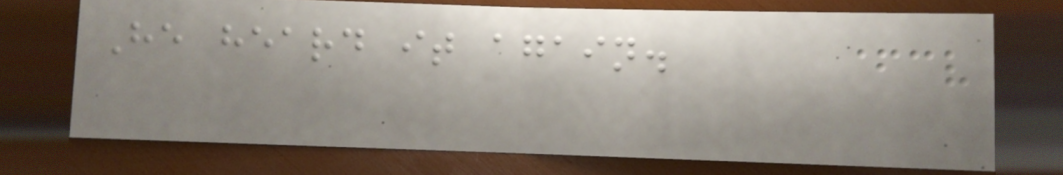He heard it again.
